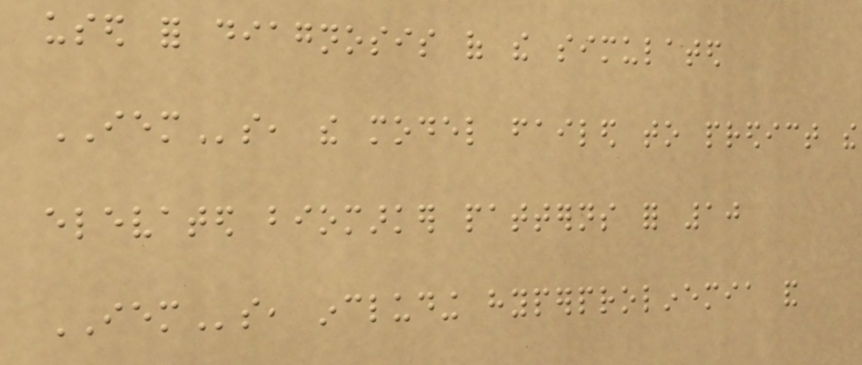used for diagnosis of the simulated
IEMs, the model failed to predict the
elevated biomarker patterns for 10
IEMs, including hyperprolinemia and
